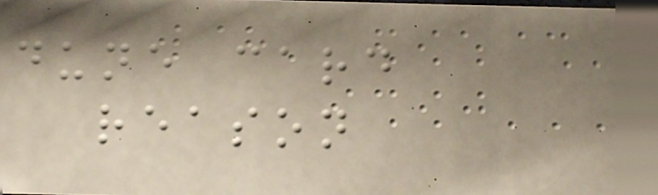dune card
reason
